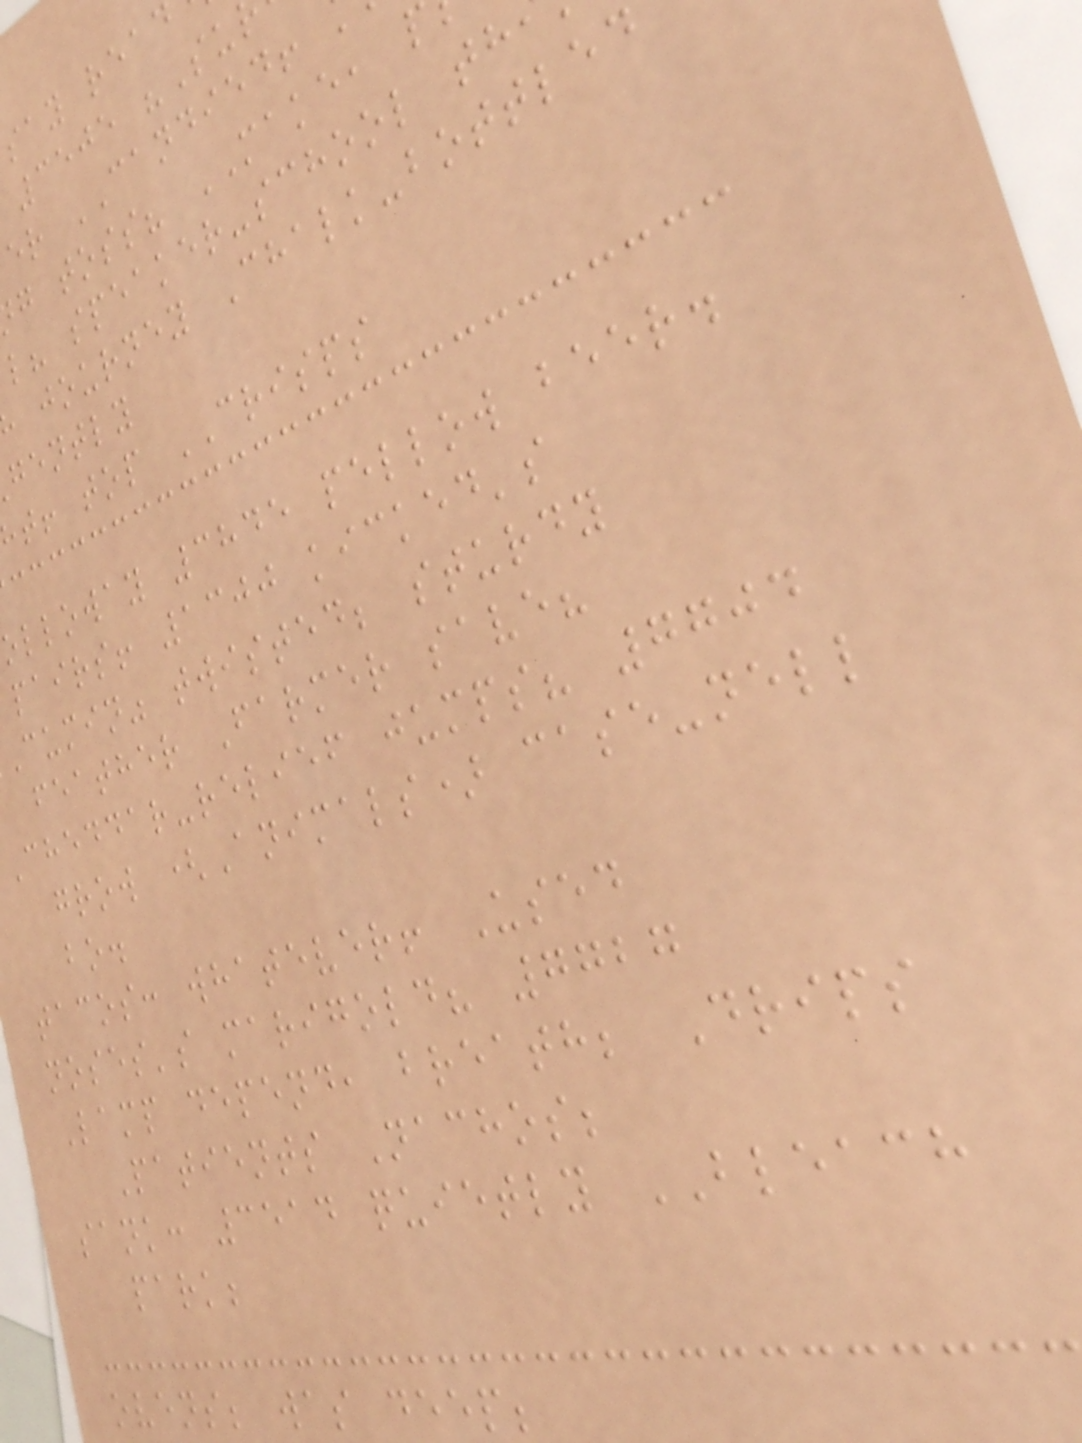say read
3505 "Su
er CANDIED!
g toss? MAKE,
l? speaker-school th
journey Chalk-bottled
gently
t! top CRISPS
olloway 3845 pellow beer.
pairs! 1300 kicked's
Cumin" twisted; sturdy
feather Farmer save?
Cheddar-relief jumps? 7704
grow (Animals) case-nell
bo.
tacos: whatever! Used
noses's marigold? 7727
Lamp depend, breath; Drips
Patients Nachos;
sank: 3514 quietly BLEACH
park;
ovens; was deep;
